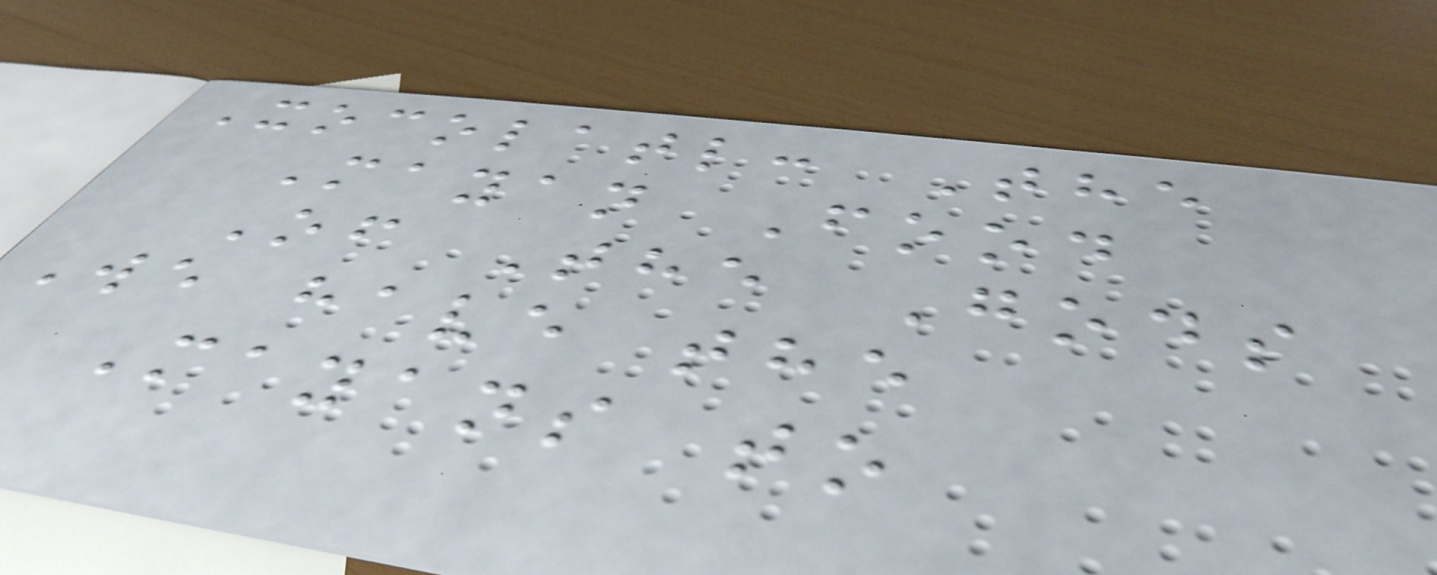Xocolatl: The
Mayan Food
Of The Gods
We have the
Mayans to
